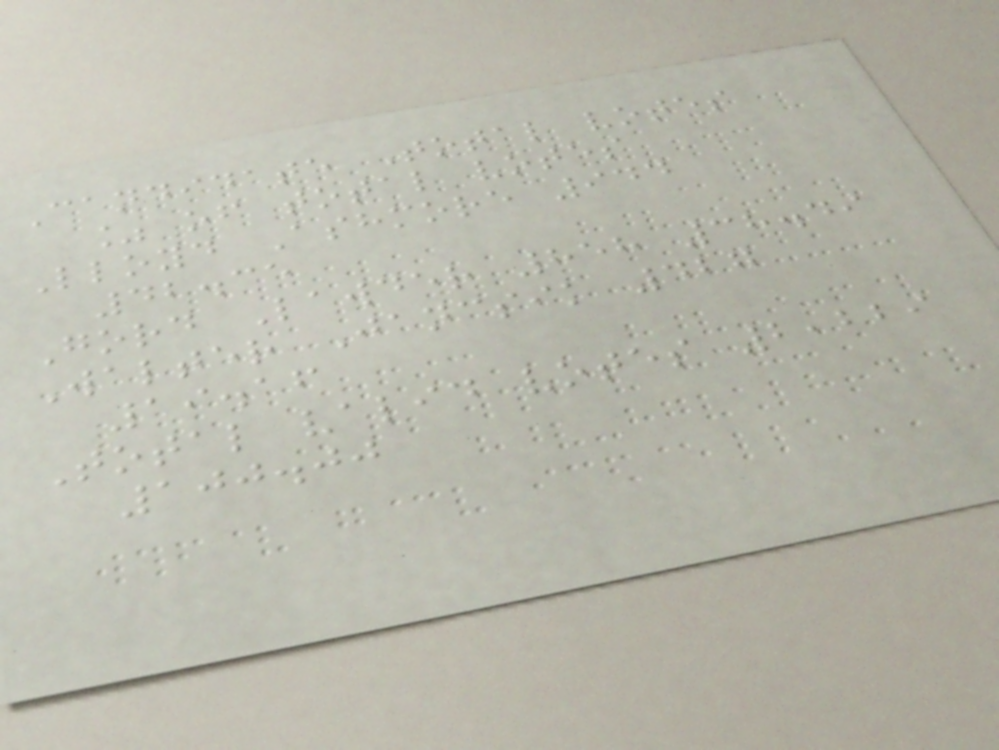Candidate Total votes
% of total votes
Lloyd Ashmore 944
42.35
Gord Lawder 858 38.49
Walter Jancsik 427
19.16
Total valid votes 2,229
100.00
